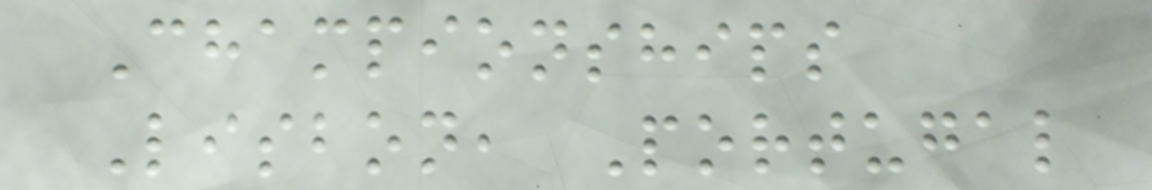Championships
Lisbon, Portugal
